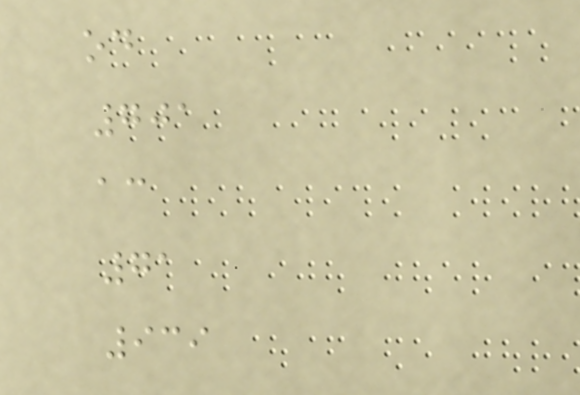od
701
ac
71
939
